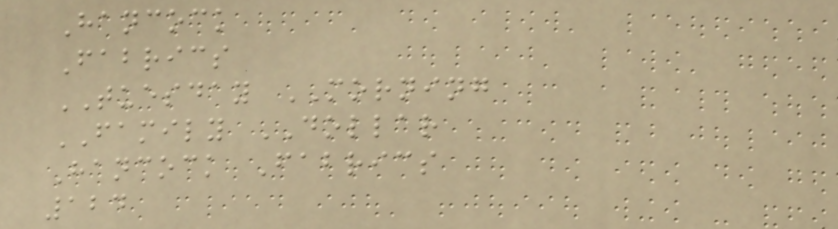Hancock
Fabrics
TUESDAY MORNING
FAMILY DOLLAR
Hancock Fabrics
124
